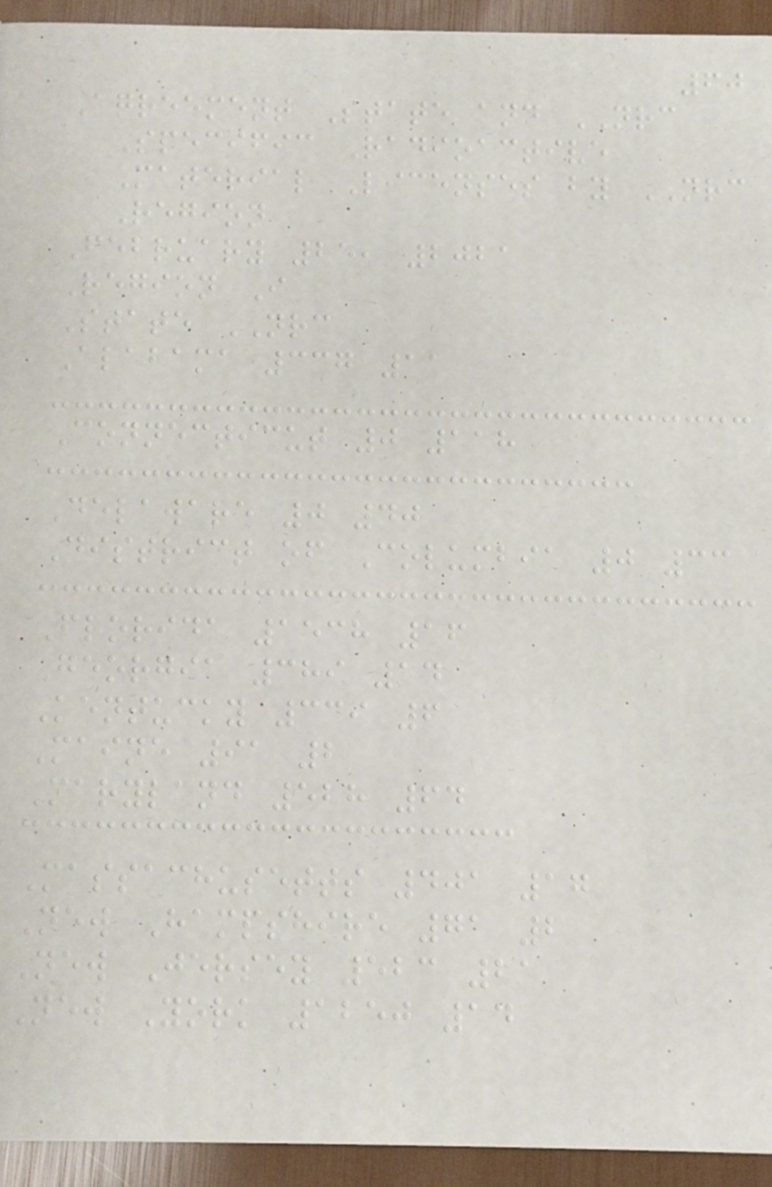60
Agreement State and NRC
Specific Radioactive
Material Licenses by NRC
Region
February 25, 2021
Region I
State NRC
Alabama 337 11
Connecticut 0 118
Delaware 0 40
District of Columbia 0 33
Florida 1538 16
Georgia 389 14
Kentucky 339 6
Maine 91 2
Maryland 528 64
Massachusetts 401 17
New Hampshire 71 2
New Jersey 523 21
New York 1250 14
